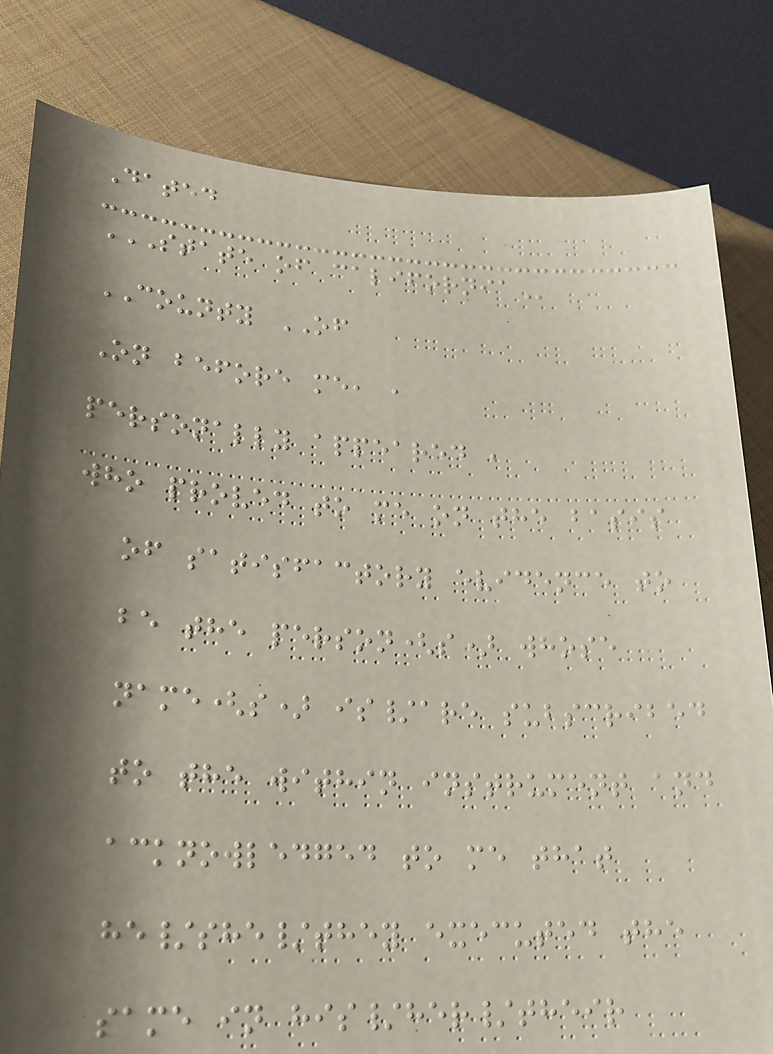Dated
STATE OF CALIFORNIA
COUNTY OF
On before me, ,
personally appeared ,
who proved to me on the basis
of satisfactory evidence to
be the person(s) whose
name(s) is/are subscribed
to the within instrument and
acknowledged to me that
he/she/they executed the
same in his/her/their
